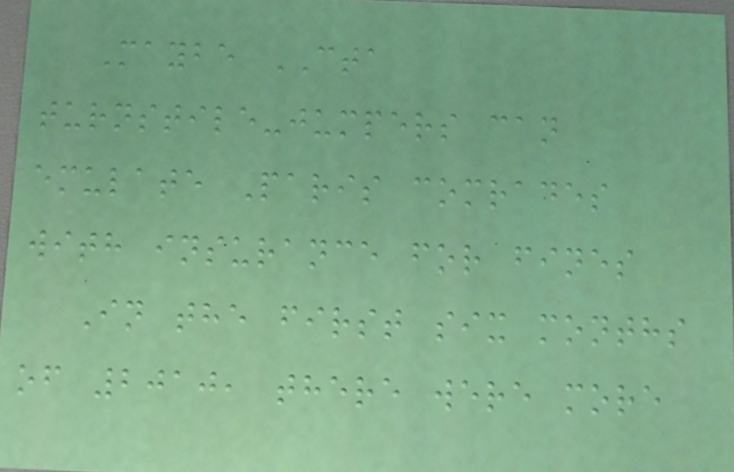Maybe CTA
turnstile-jumpers can
emulate Paris comrades
with insurance for fines
In the first six months
of 2010, there were more
